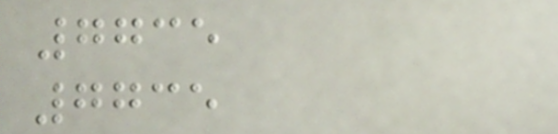7735
7735
